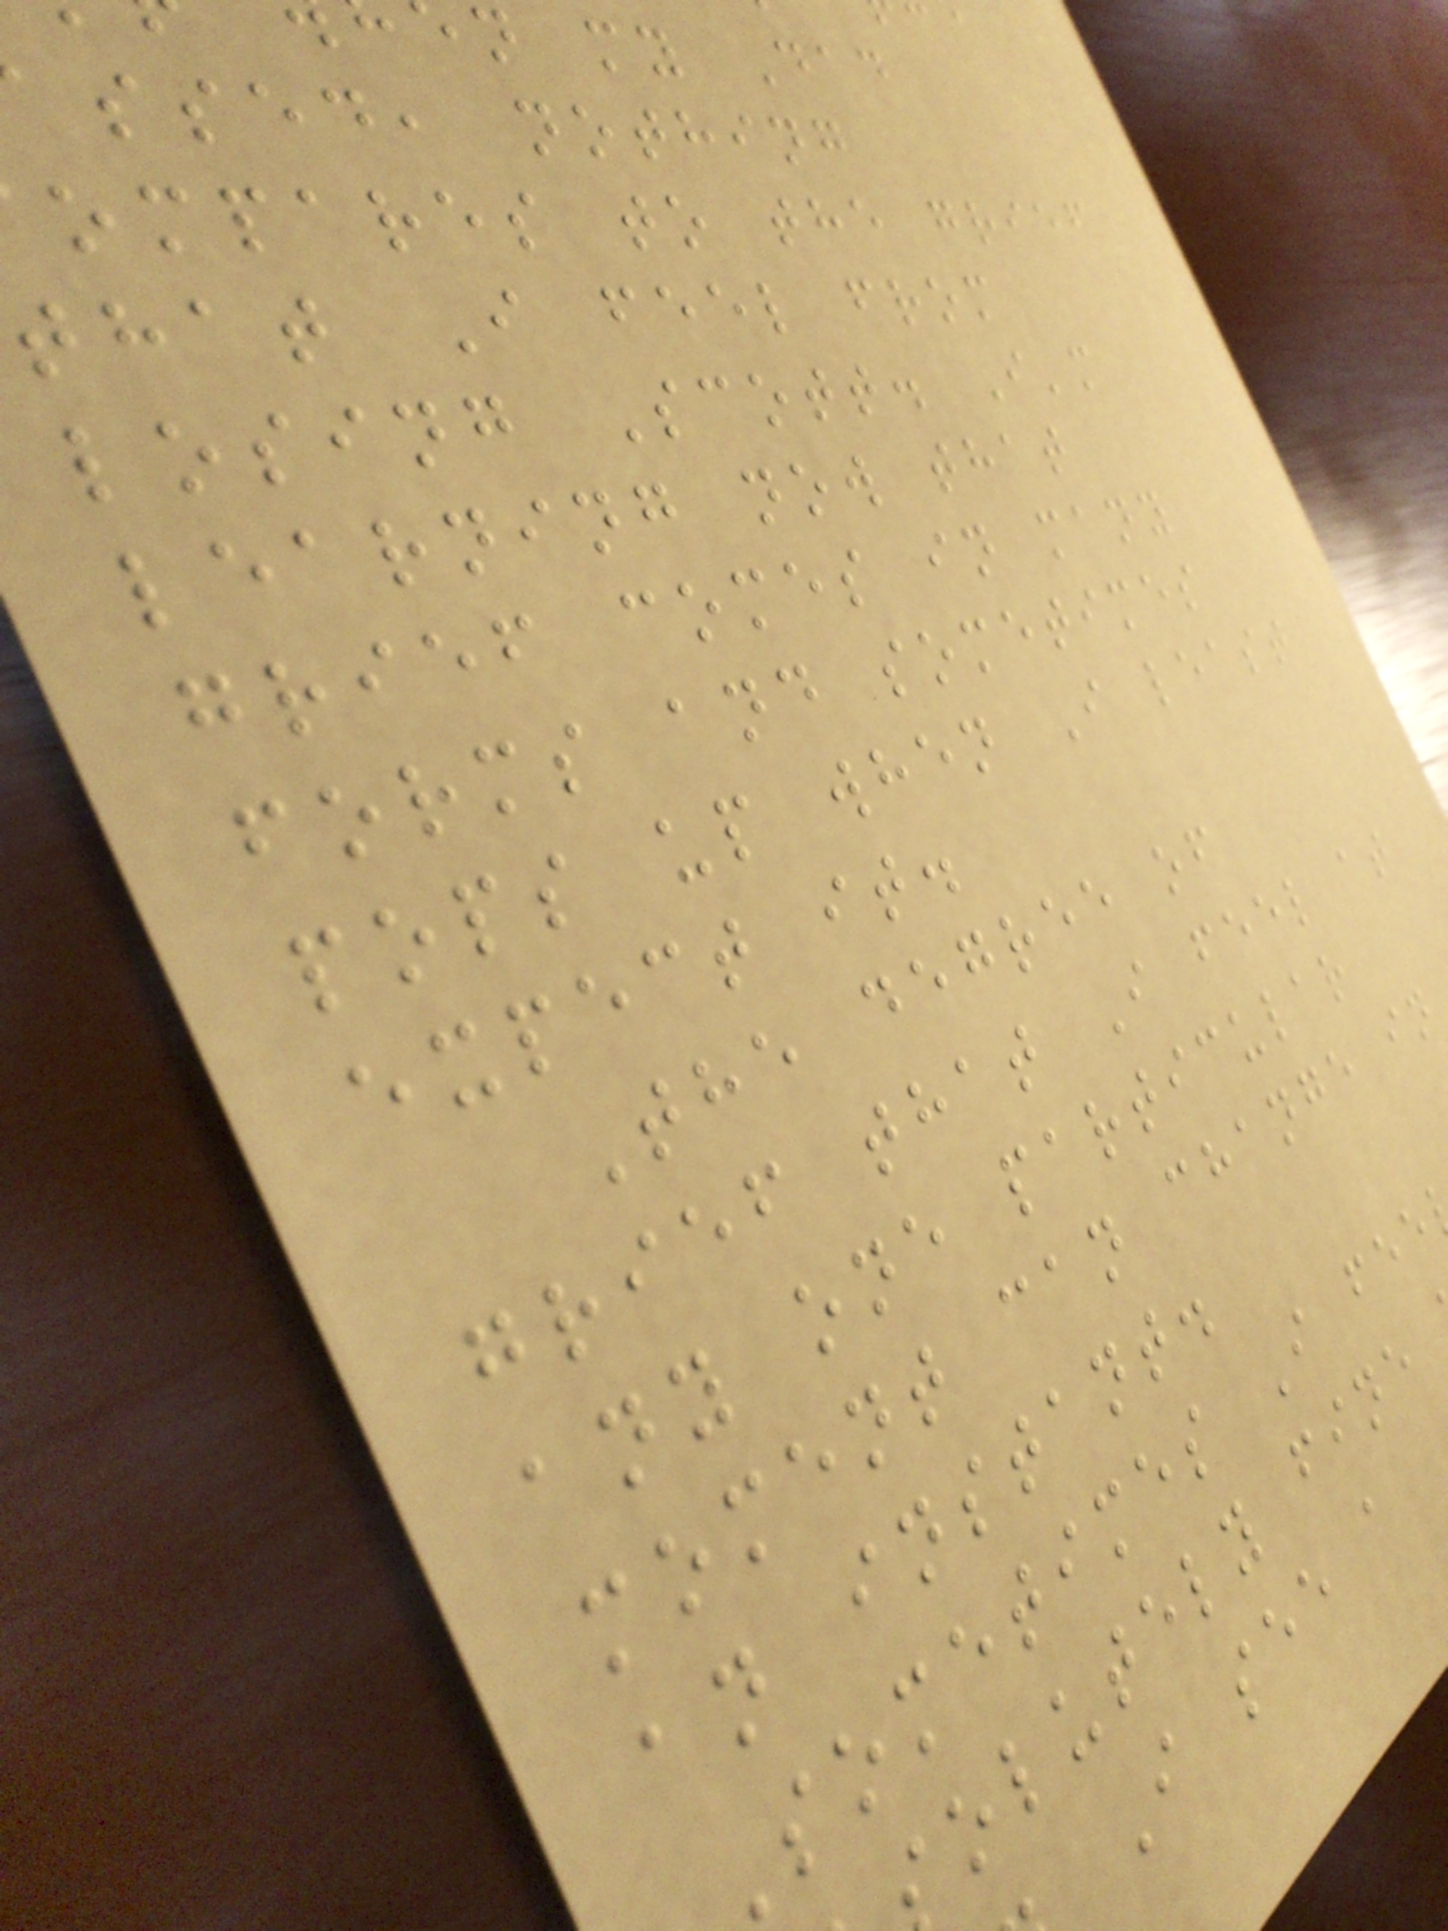n my Dad
ssed, nothing
ompares to the grief
that I feel from
losing Scott. I'm
learning now that
grief comes in many
forms and sometimes
pops up when I least
expect it.
The degree of
grief that I feel at
any one particular
moment can change in
an instant.
sometimes I fee
olutely fine
I see a
